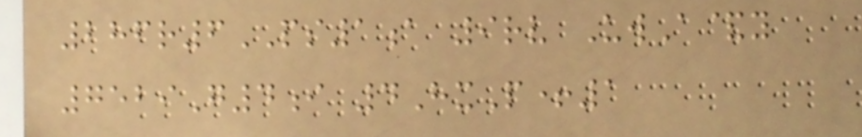286r6PS1a 9rv UwA&y
7529G4i 4HxP+1
